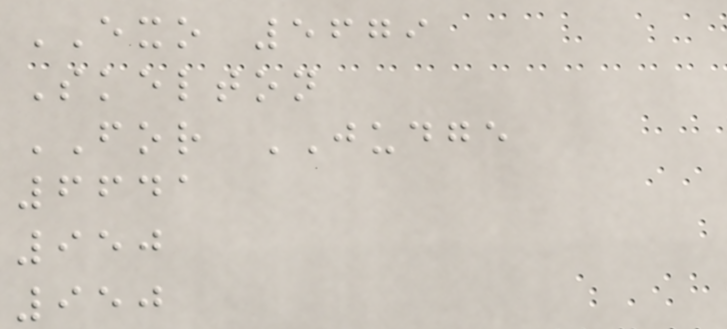EXO 5679
Skelton
FOR JUDGE
6641
950
950
